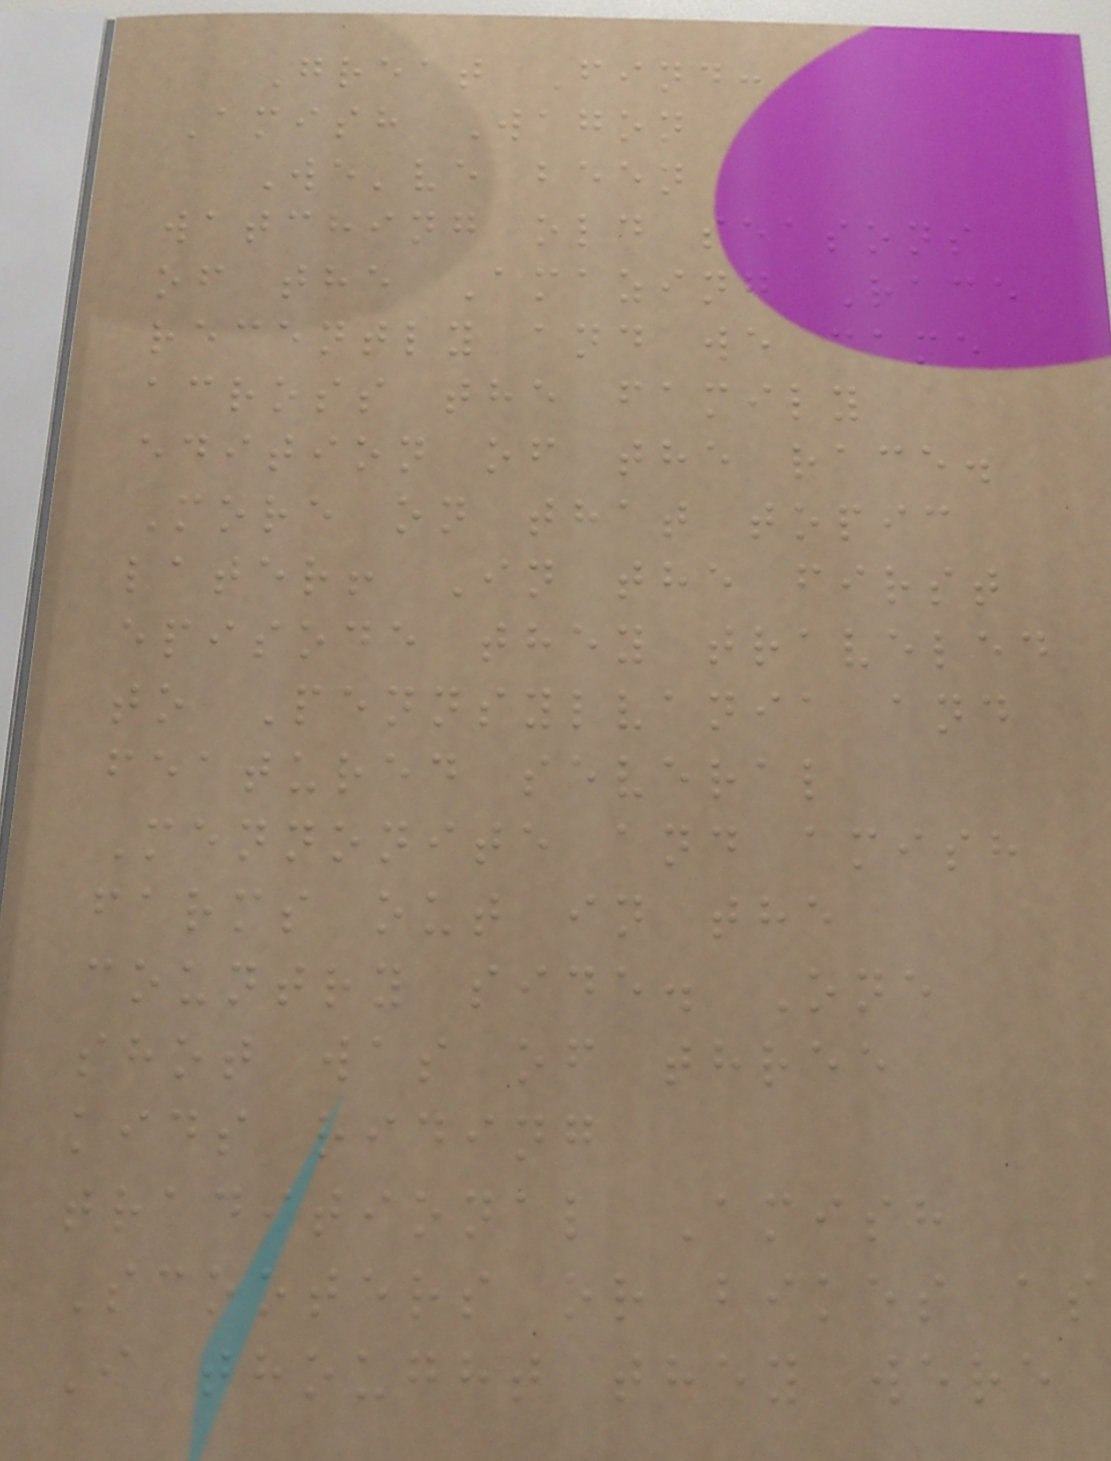Great Find:
Amish Wagon
We've been
watching old seasons
of the Amazing Race
recently and we came
across the family
edition of the race.
More on that topic
later! In the first
episode they traveled
to Pennsylvania and
featured several
Mennonite and amish
farms out in the
country side. One
shot was of three
kids riding
traditional Amish
Scooters or bikes as
I thought they were
